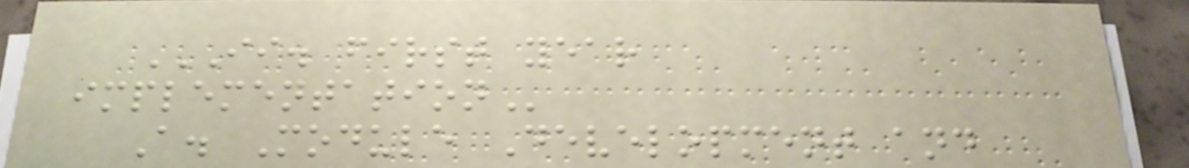II. FIRST YEAR
IMPLEMENTATION
A. Module Development and
